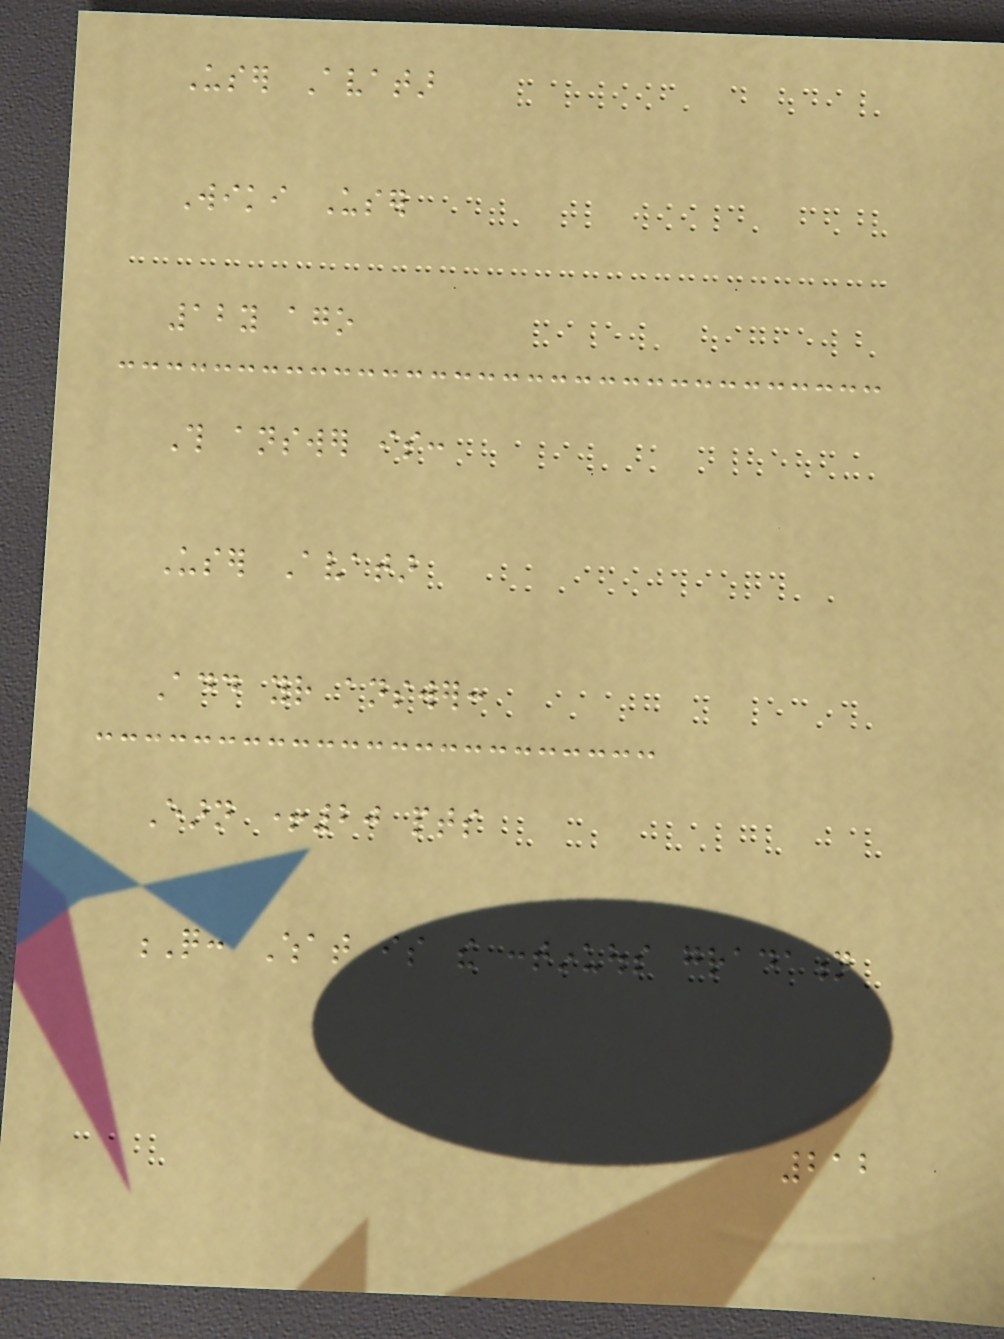User Avatar
Wiki User
12y ago
This answer is:
User Avatar
Add your answer:
Earn +20 pts
Q: What is the continuous gradation
212
